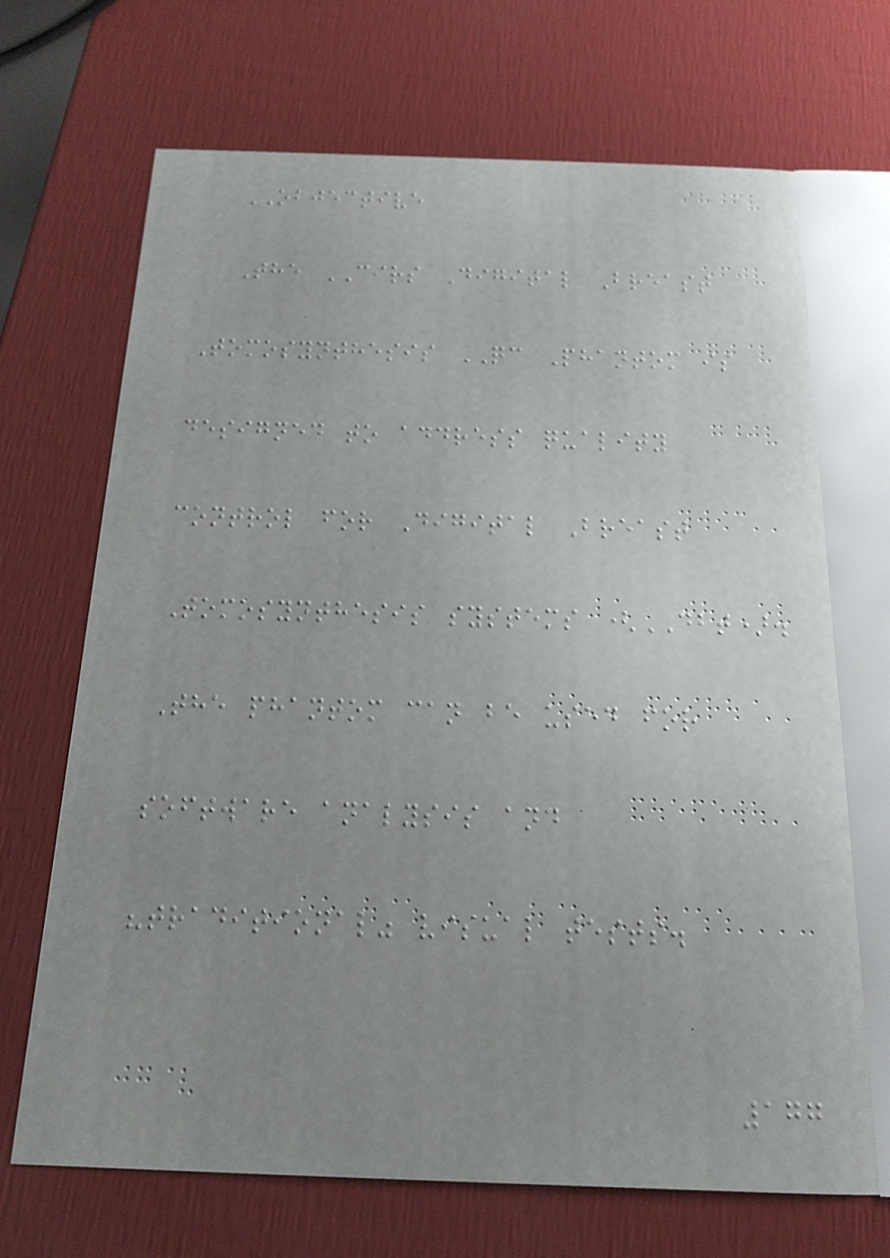OBJECTIVE
The CIRS Digital Breast
Tomosynthesis QC Phantom is
designed to address quality
control for Digital Breast
Tomosynthesis systems (DBT).
The phantom can be used for
software analysis and
"traditional" visual tests.
177
